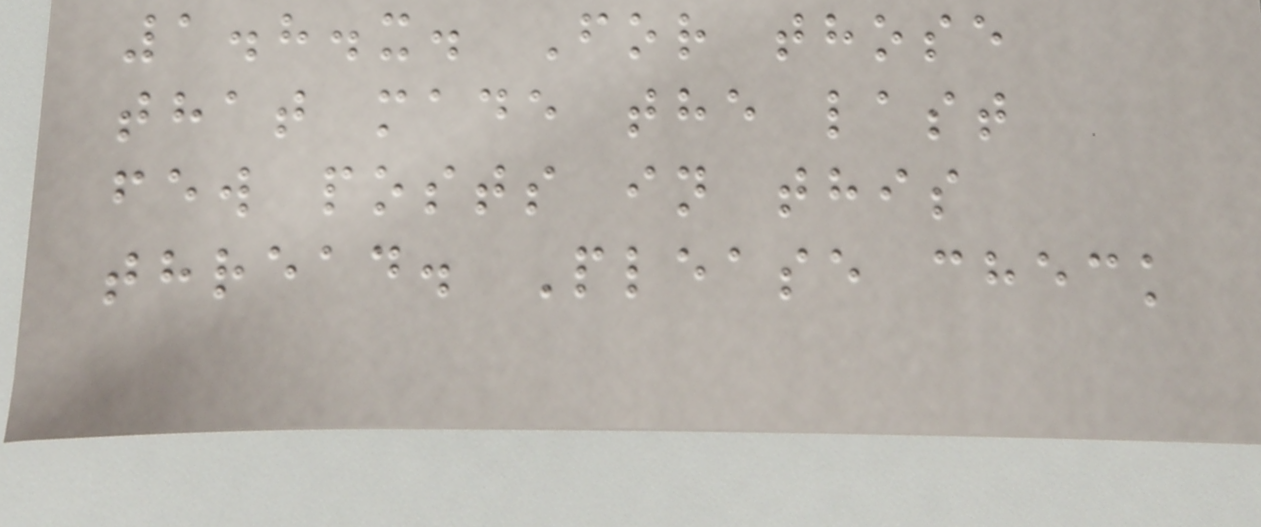1.8.x. For those
that made the last
few posts in this
thread. Please check
